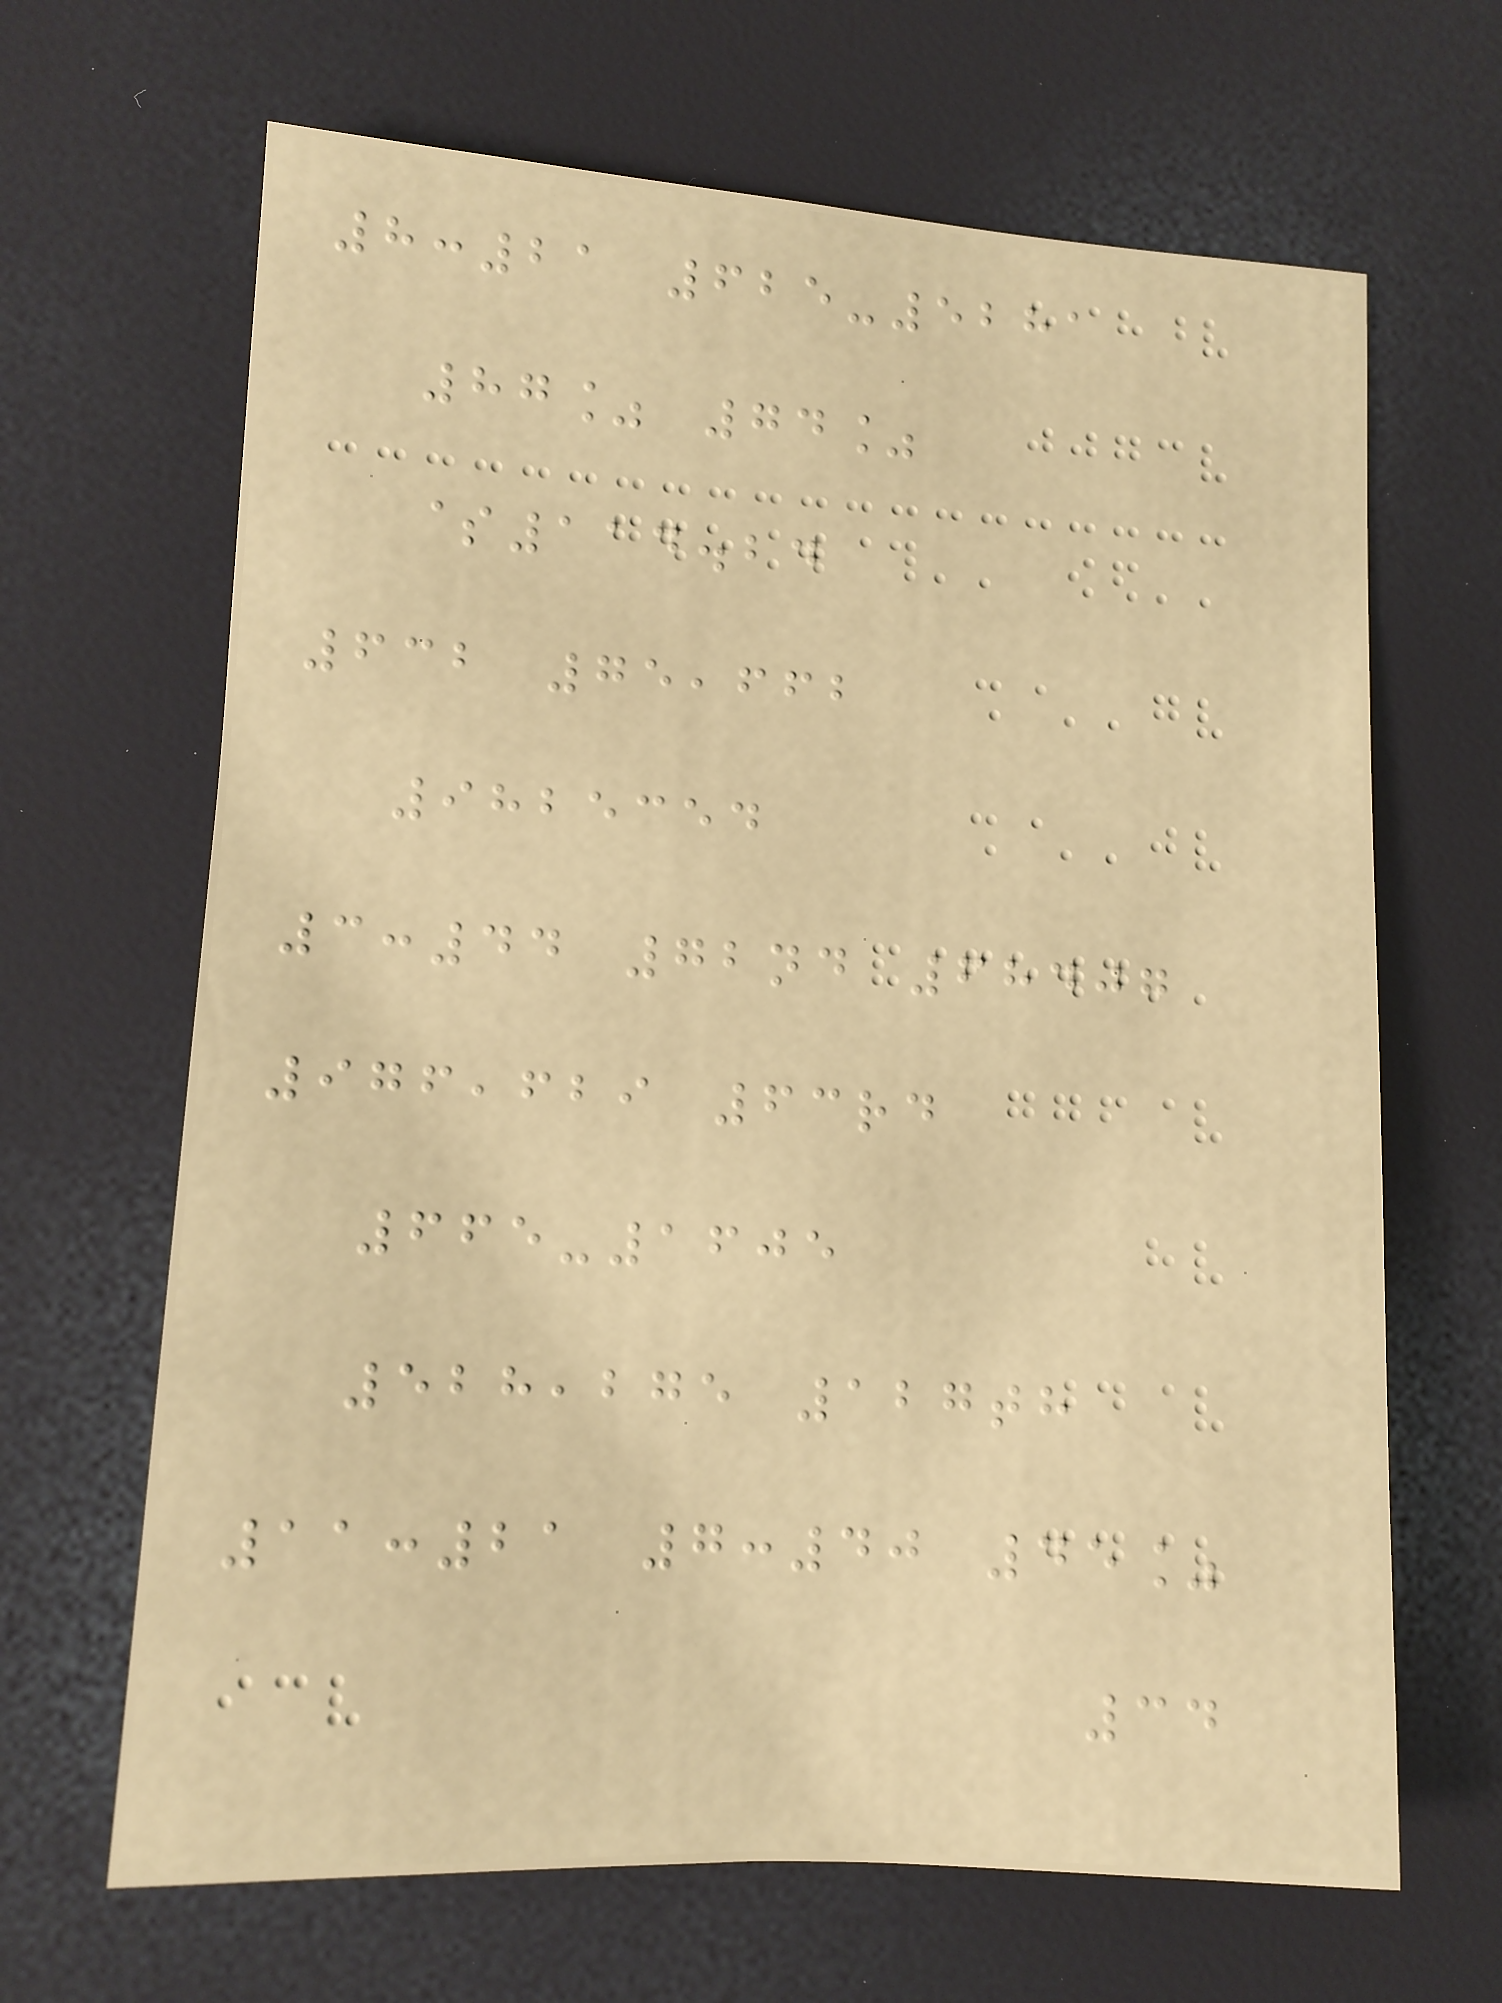8:21 625-5281
87% 74%
$114.24
632 75,662
9825354
3:44 72nd 68407
976,629 63rd
665-1605
528,275 127th
11:21 7:40 45%
34
